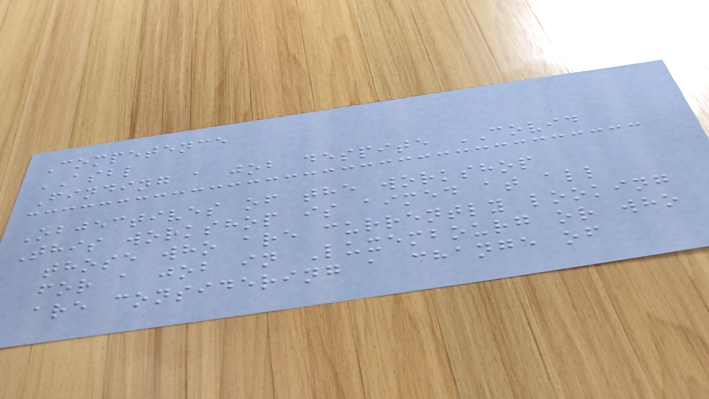Competence
ASBL
Finding a job despite COVID
Objectives of the workshop
This workshop is aimed at all
those who are currently looking
for a job in Luxembourg or who
are considering a change of
